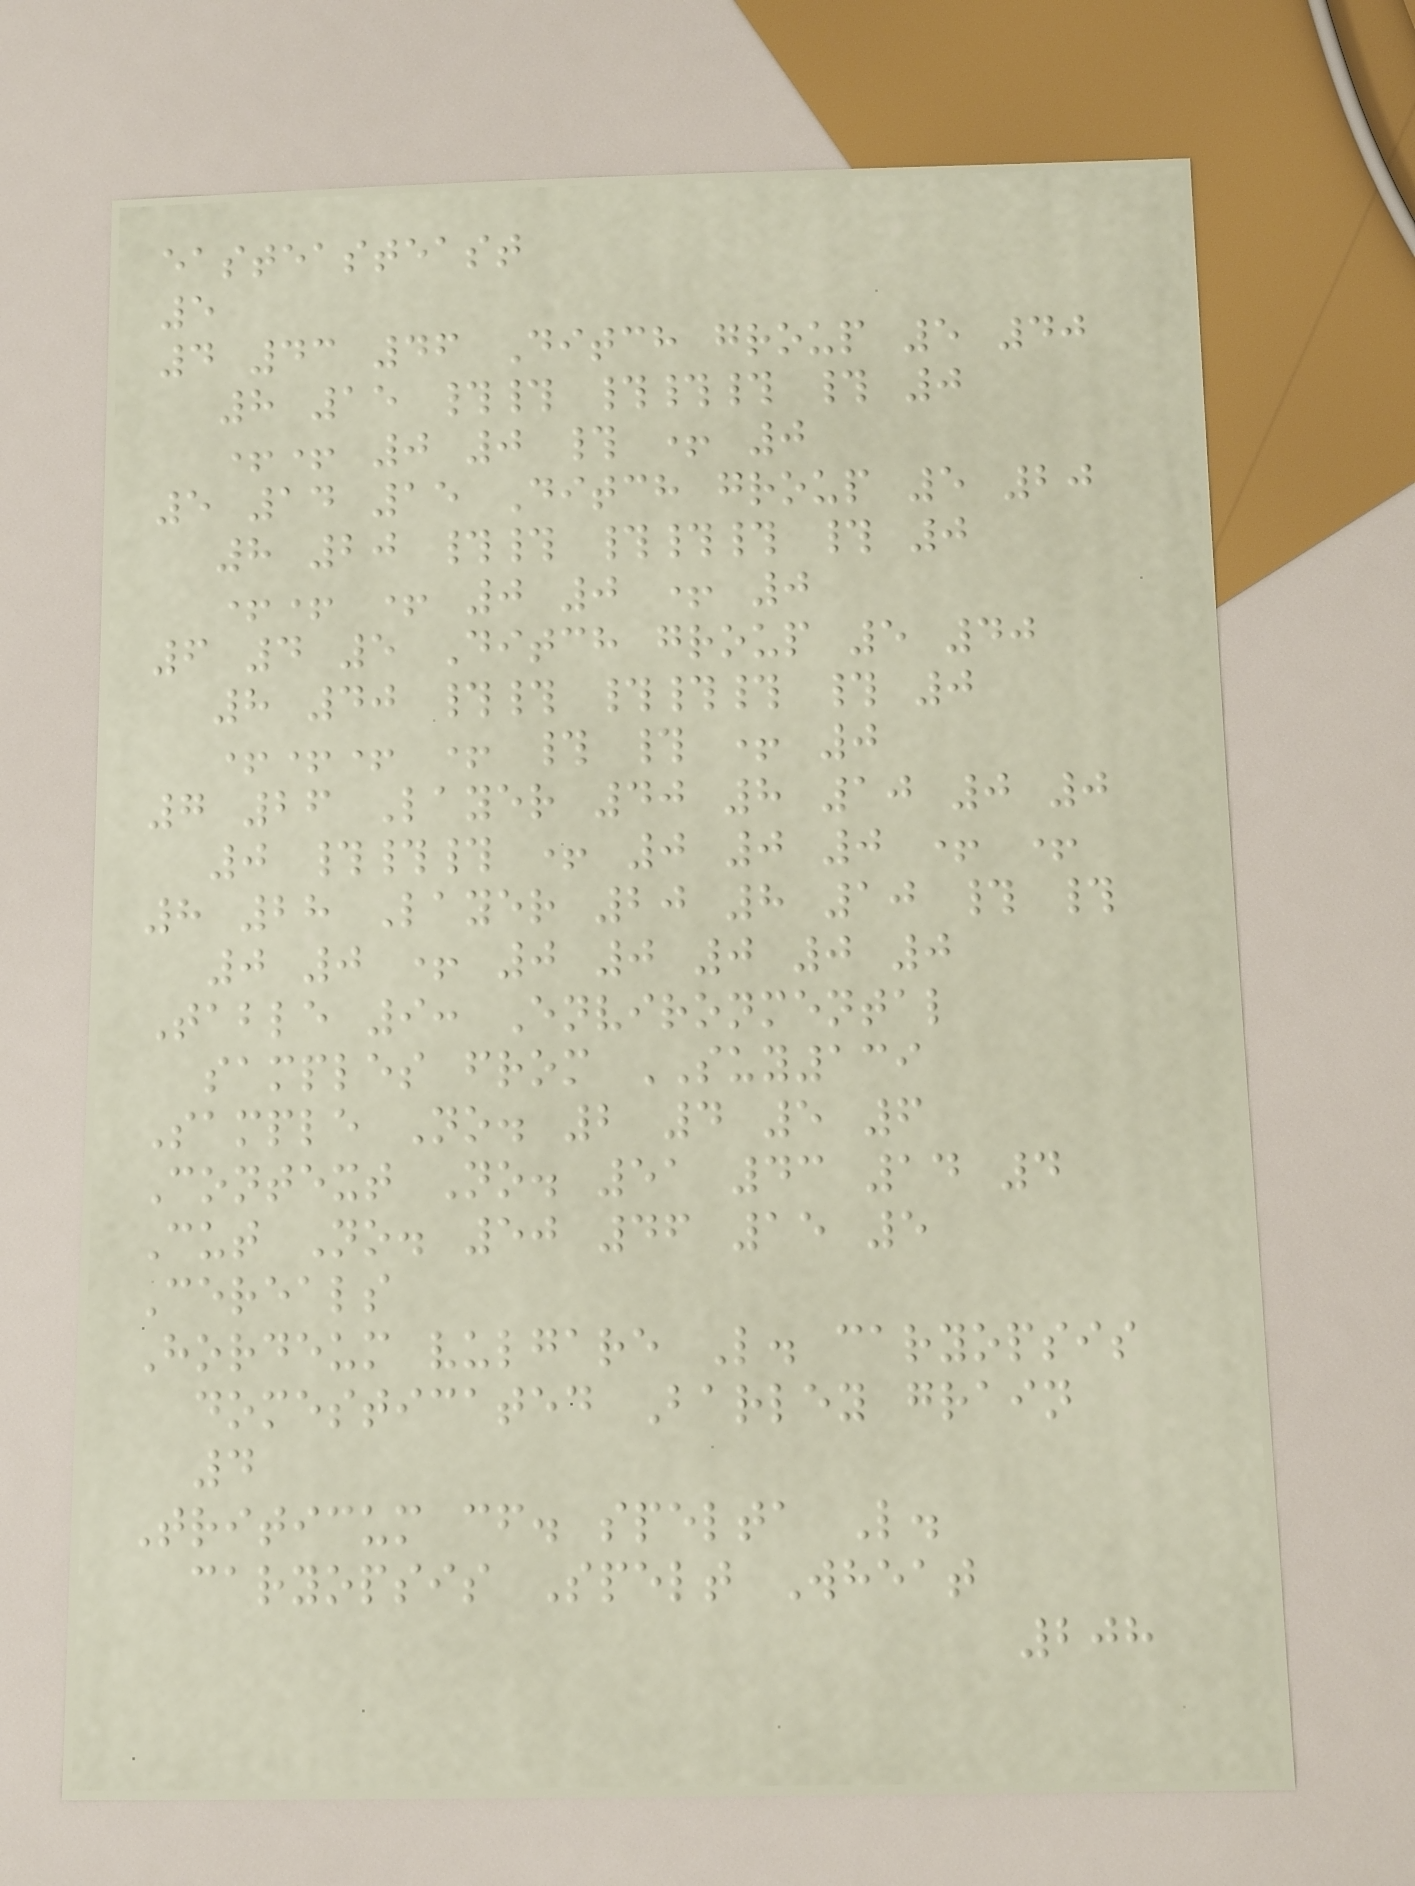easteasteast
5
4 43 46 Ditch group 5 40
8 15 ## ### # 0
++ 0 0 # + 0
5 14 15 Ditch group 5 20
8 20 ## ### # 0
++ + 0 0 + 0
6 4 5 Ditch group 5 40
8 40 ## ### # 0
+++ + # # + 0
7 26 Layer 40 8 10 0 0
0 ### + 0 0 0 + +
8 28 Layer 20 8 10 # #
0 0 + 0 0 0 0 0
Table 9: Environmental
samples from SUY139
Sample No. 2 4 5 6
Context No. 51 43 14 4
Cut No. 50 46 15 5
Cereals
Hordeum vulgare L. caryopsis
domesticated Barley grain
4
Triticum cf. spelta L.
caryopsis Spelt Wheat
208
